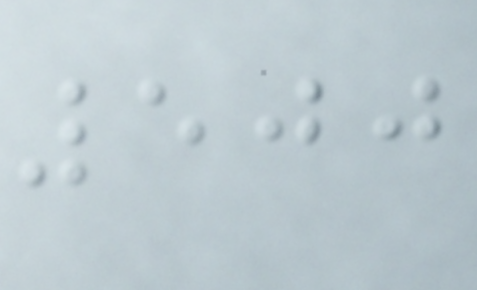500
